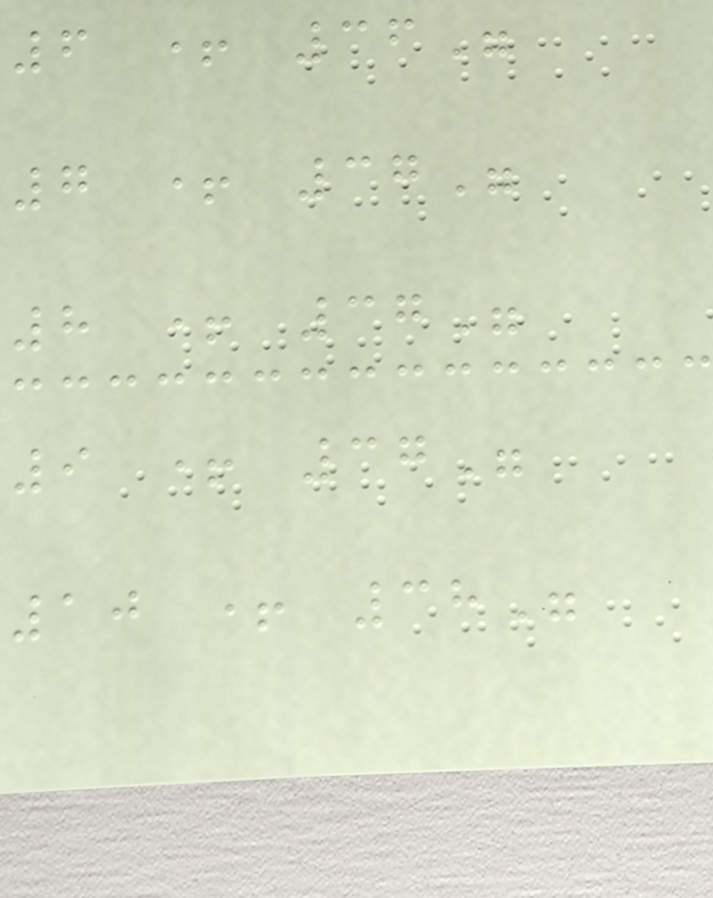6 + 36"
7 + 37"
8 + 37"
9 + 37"
10 + 38"
